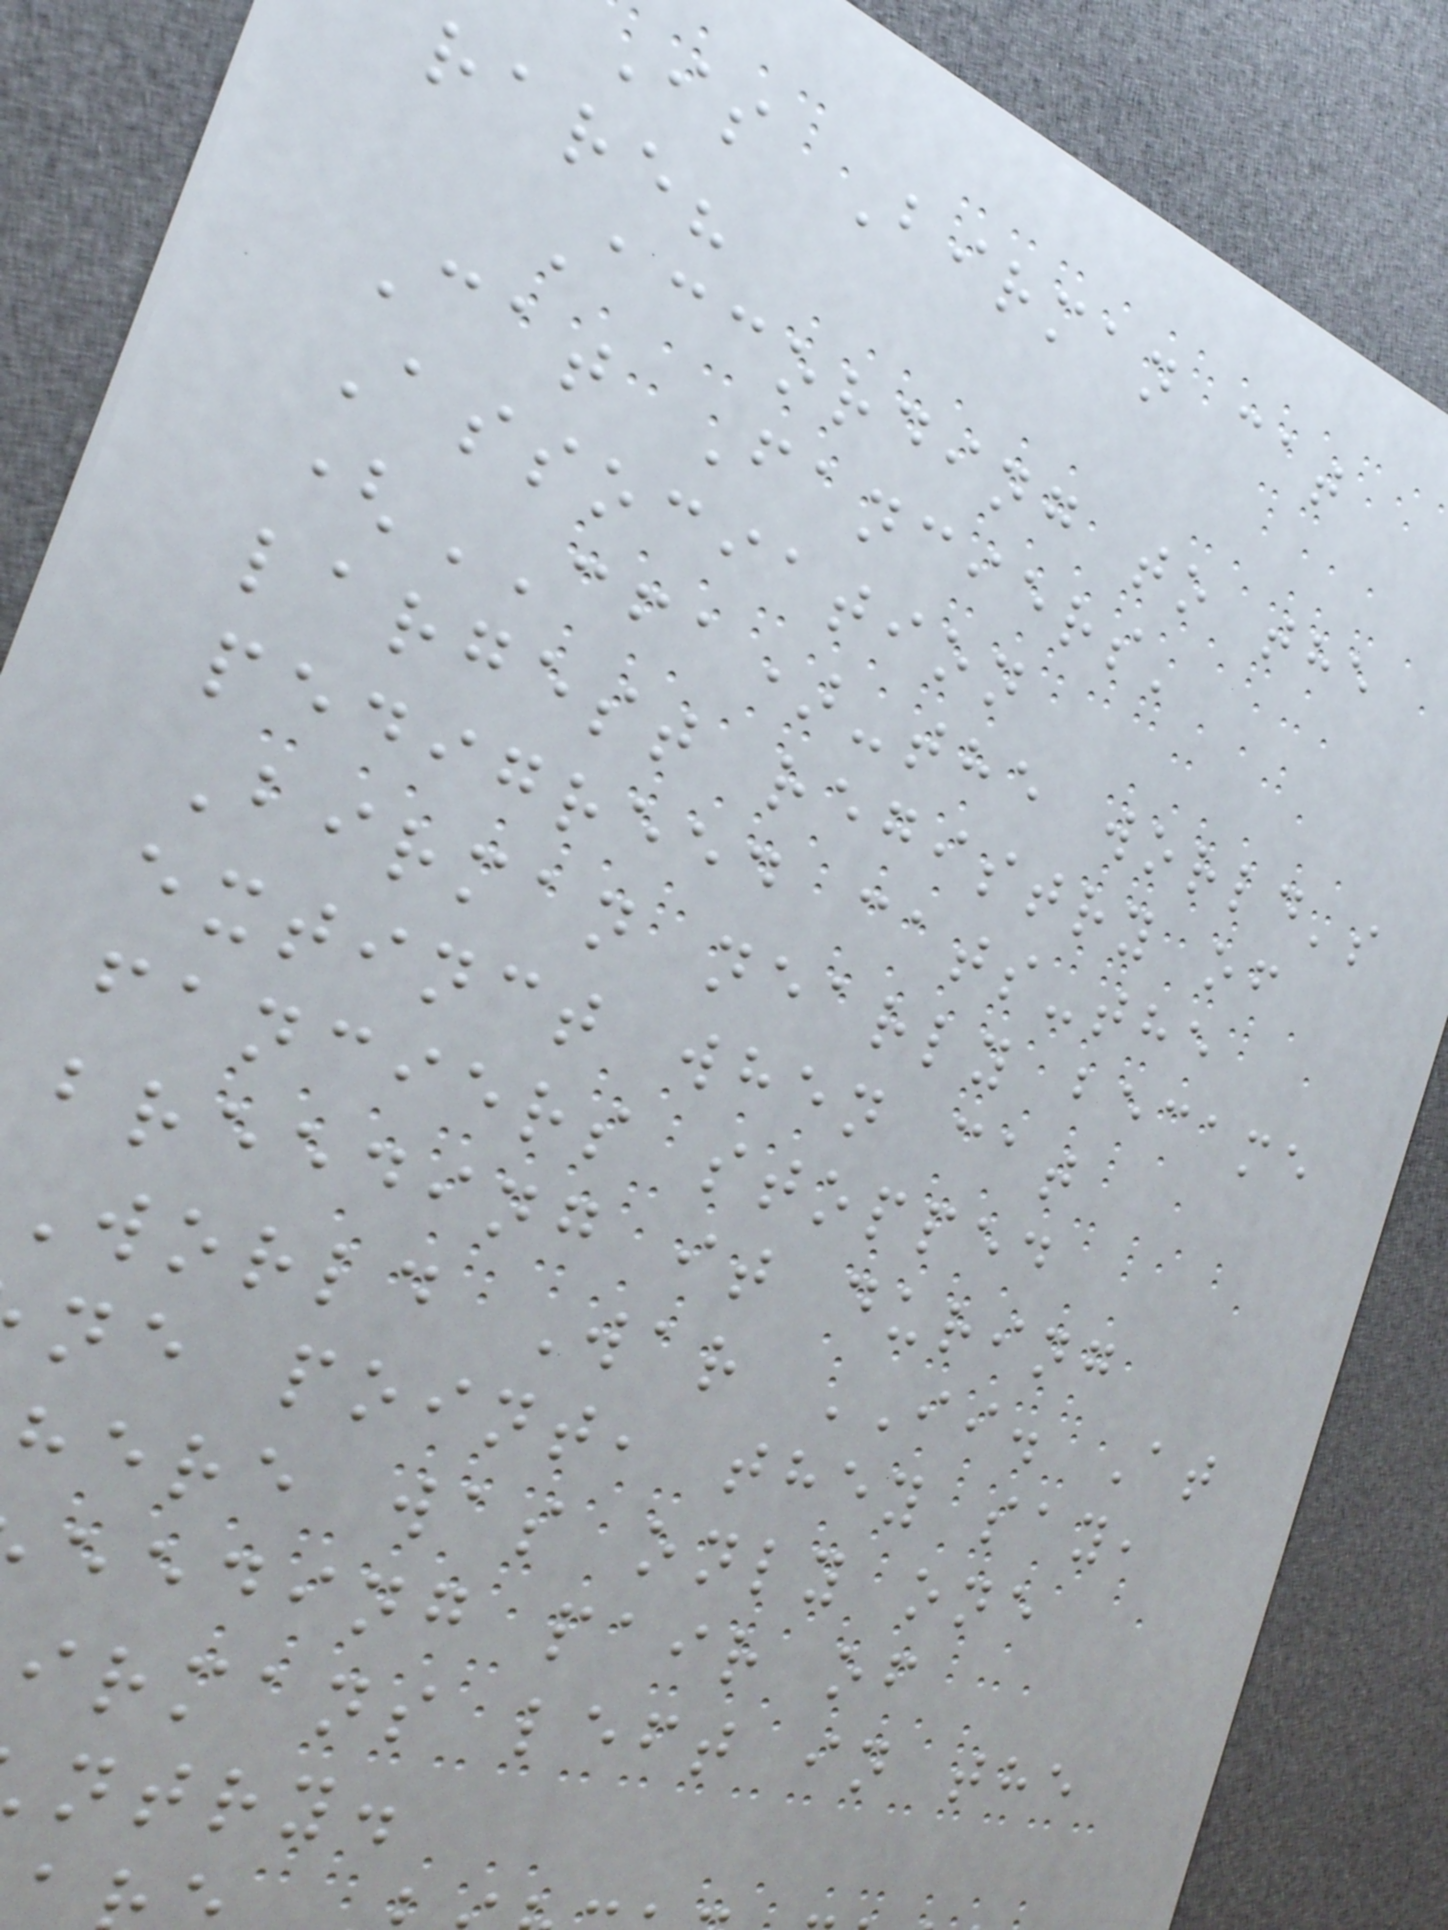Is Birman cat
rare?
According to the
Cat Fanciers'
Association
(CFA)-the world's
largest registry of
pedigreed cats-the
Birman nearly became
extinct when cat
fanciers stopped
breeding it during
World War II. At
ne point, they say,
here was only one
eeding pair of
irmans left in the
ntry.
